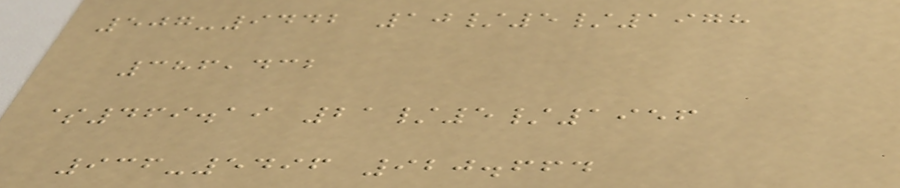507-9442 10/5/1978
386,432
$469.19 21/5/1956
936-5496 920.664
